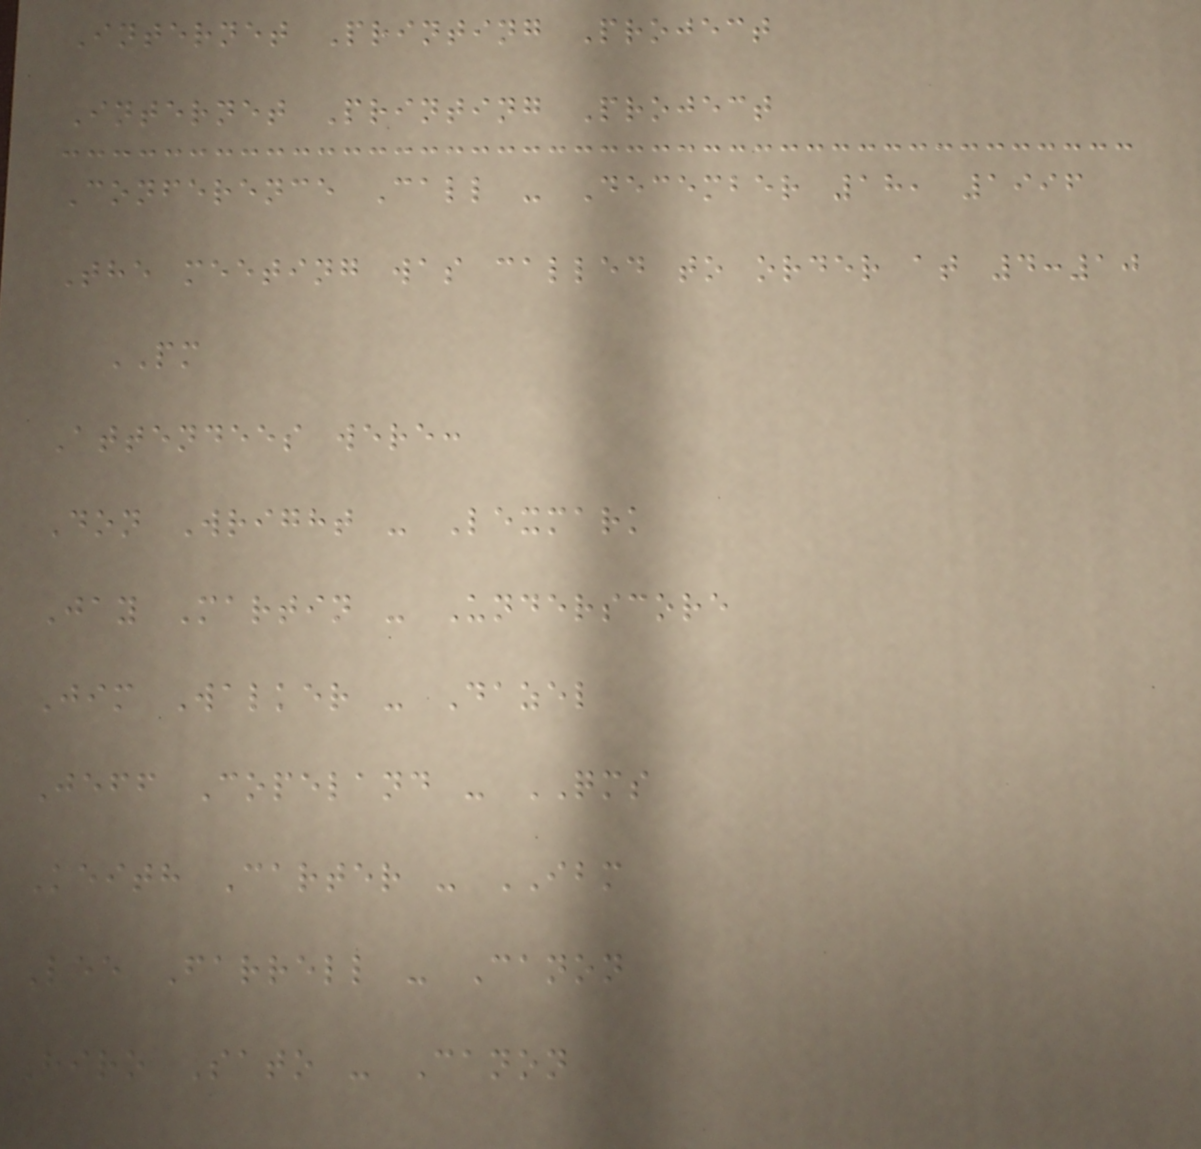Internet Printing Project
Internet Printing Project
Conference Call - December 18, 1996
The meeting was called to order at 4:10
PM
Attendees were:
Don Wright - Lexmark
Jay Martin - Underscore
Jim Walker - Dazel
Jeff Copeland - QMS
Keith Carter - IBM
Lee Farrell - Canon
Hiro Sato - Canon
